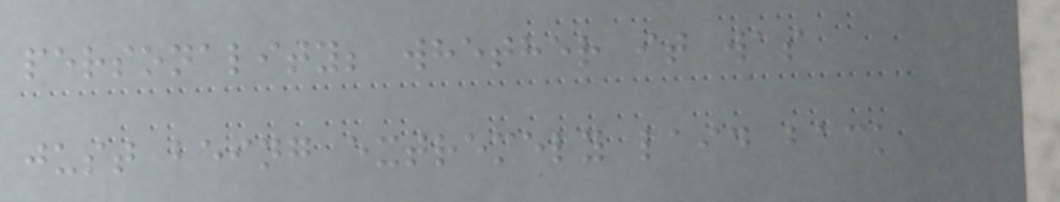personality; whether it was
just being extremely laid back
